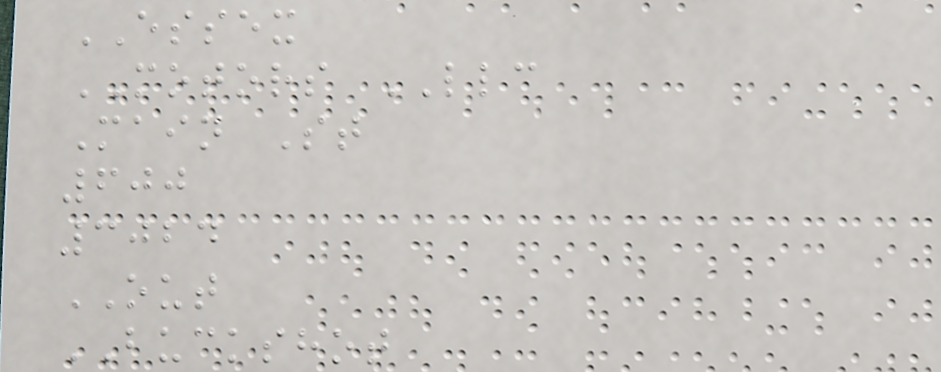ESSEX
MOTORS LLC
Main St
600
3024
OUT
BUCKSHOT
